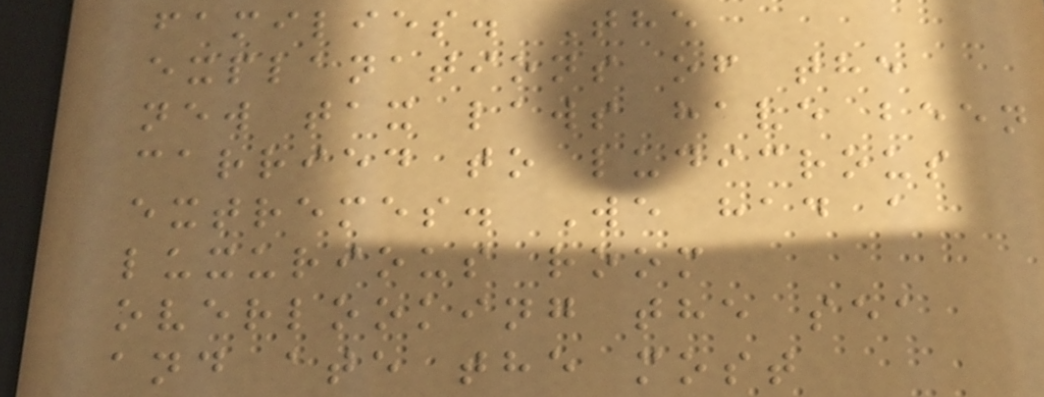families. The
explanations of the
new tax laws have been
carried to ludicrous
extremes. We had a
luxurious room
overlooking the sea
and ate the most
